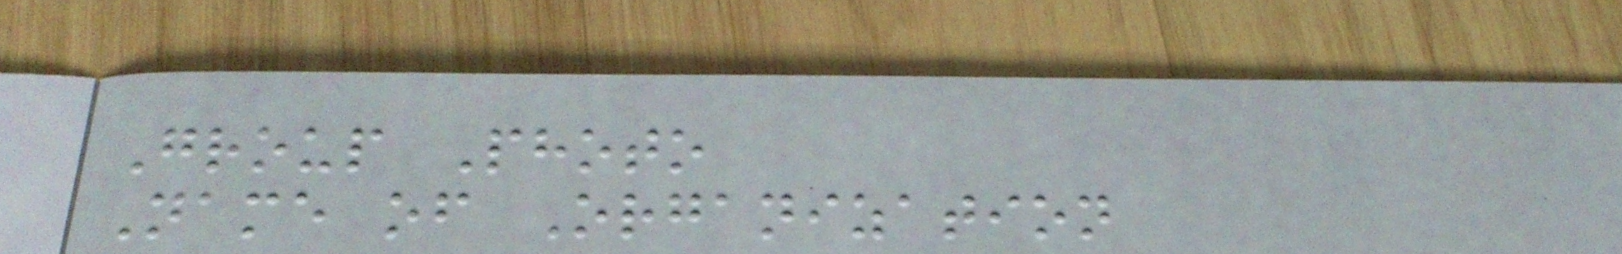Group Photo
Name of Organization
